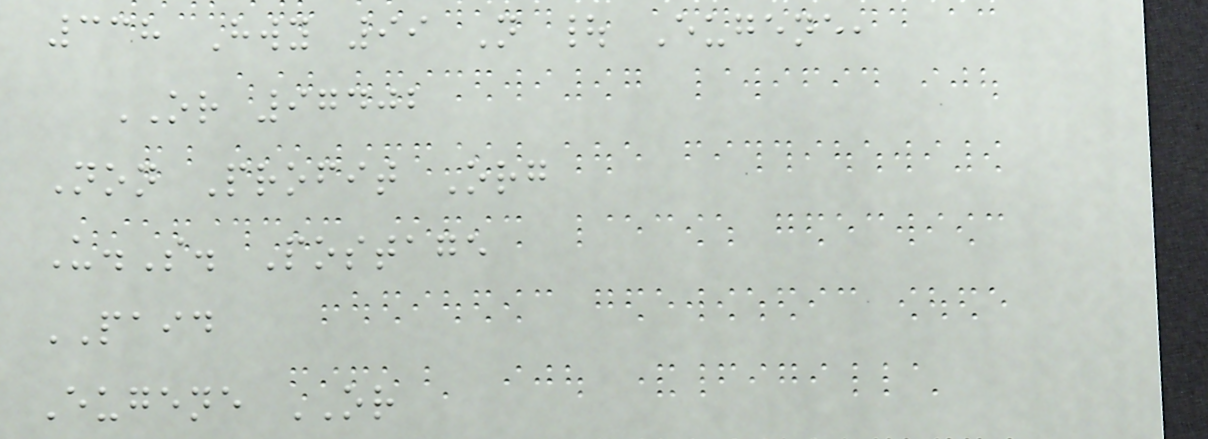338 Hwy 99 N | Eugene,
OR 97402
Non Profit Org
U.S. Postage
PAID
Eugene OR
